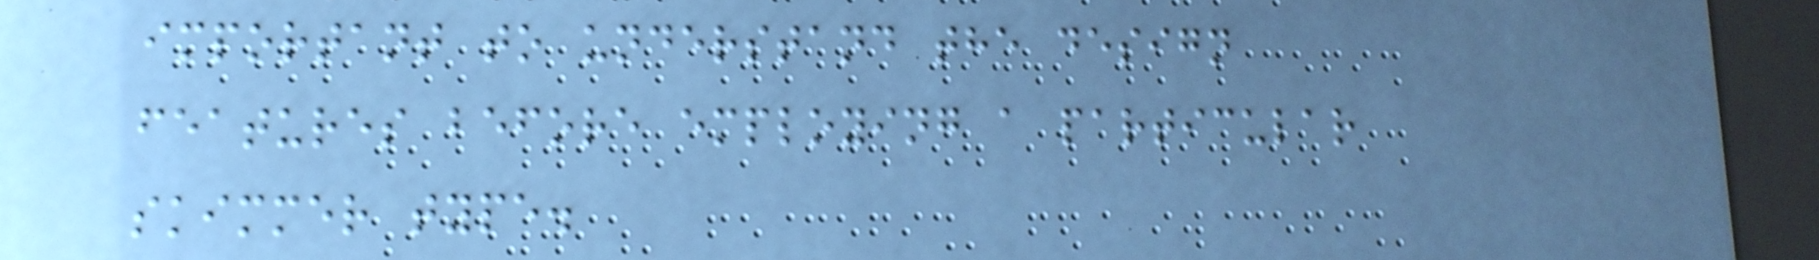important to understand the design
features before employing a particular
skimmer type.
